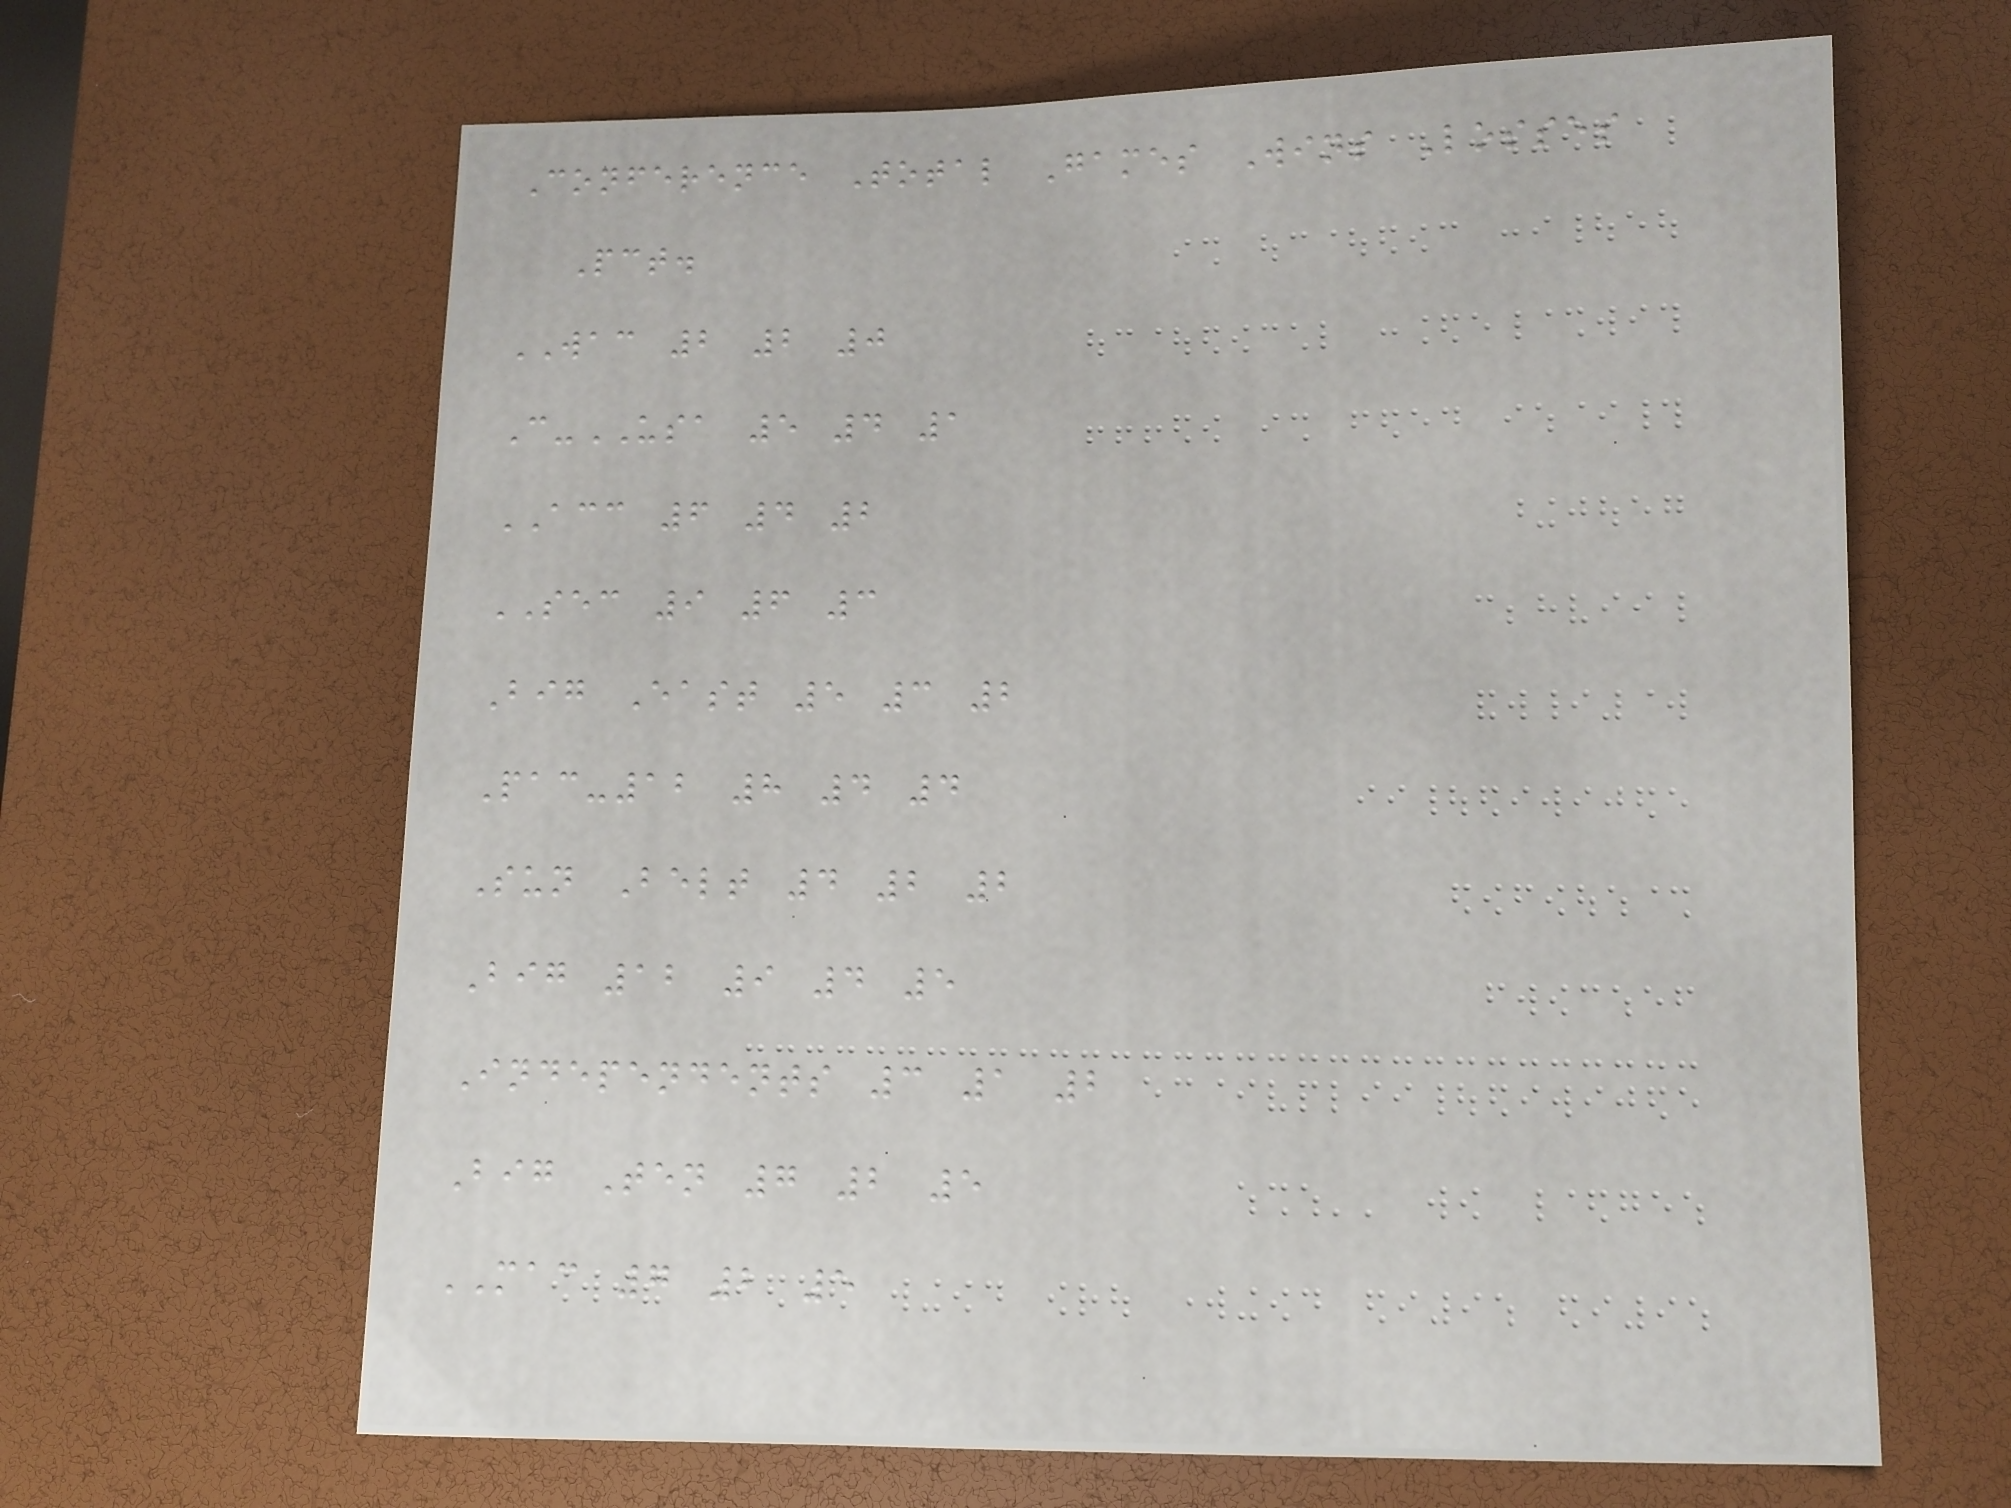Conference Total Games Wins Losses
Pct.
WAC 2 2 0
C-USA 5 4 1
ACC 6 4 2
SEC 9 6 3
Big East 5 3 2
Pac-12 8 4 4
Sun Belt 4 2 2
Big 12 9 4 5
Independents 3 1 2
Big Ten 7 2 5
MAC 7 2 5
